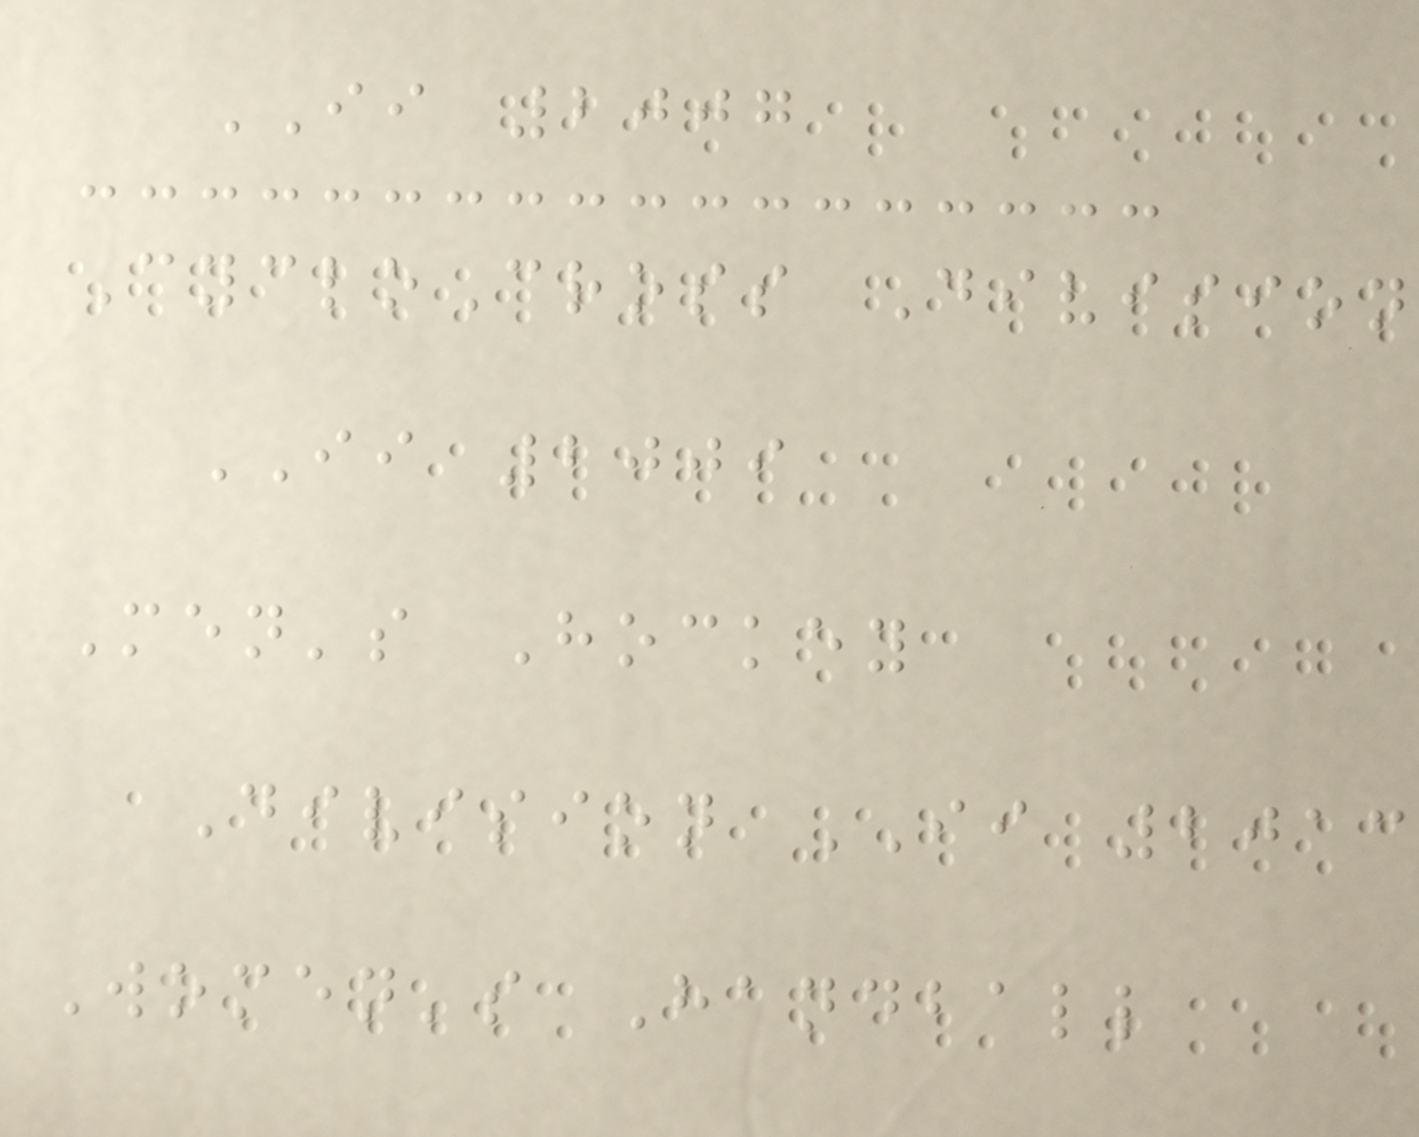II 2007
CycloCross Division
II 2009
Men's Hockey
Division II 2013
Women's Handball
